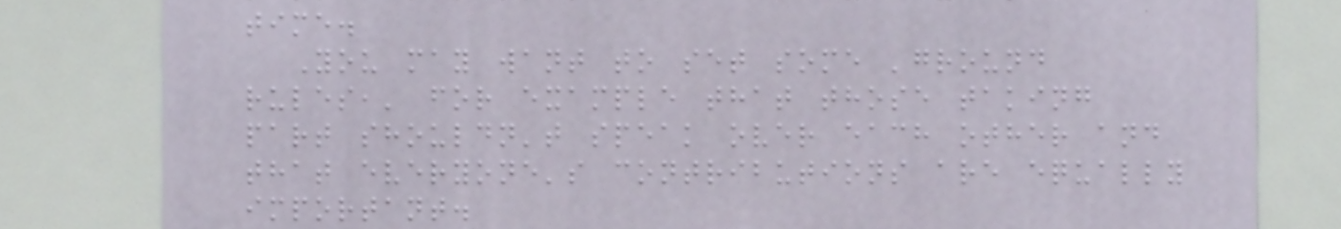time.
You may want to set some 'ground
rules,' for example that those taking
part shouldn't speak over each other and
that everyone's contributions are equally
important.
